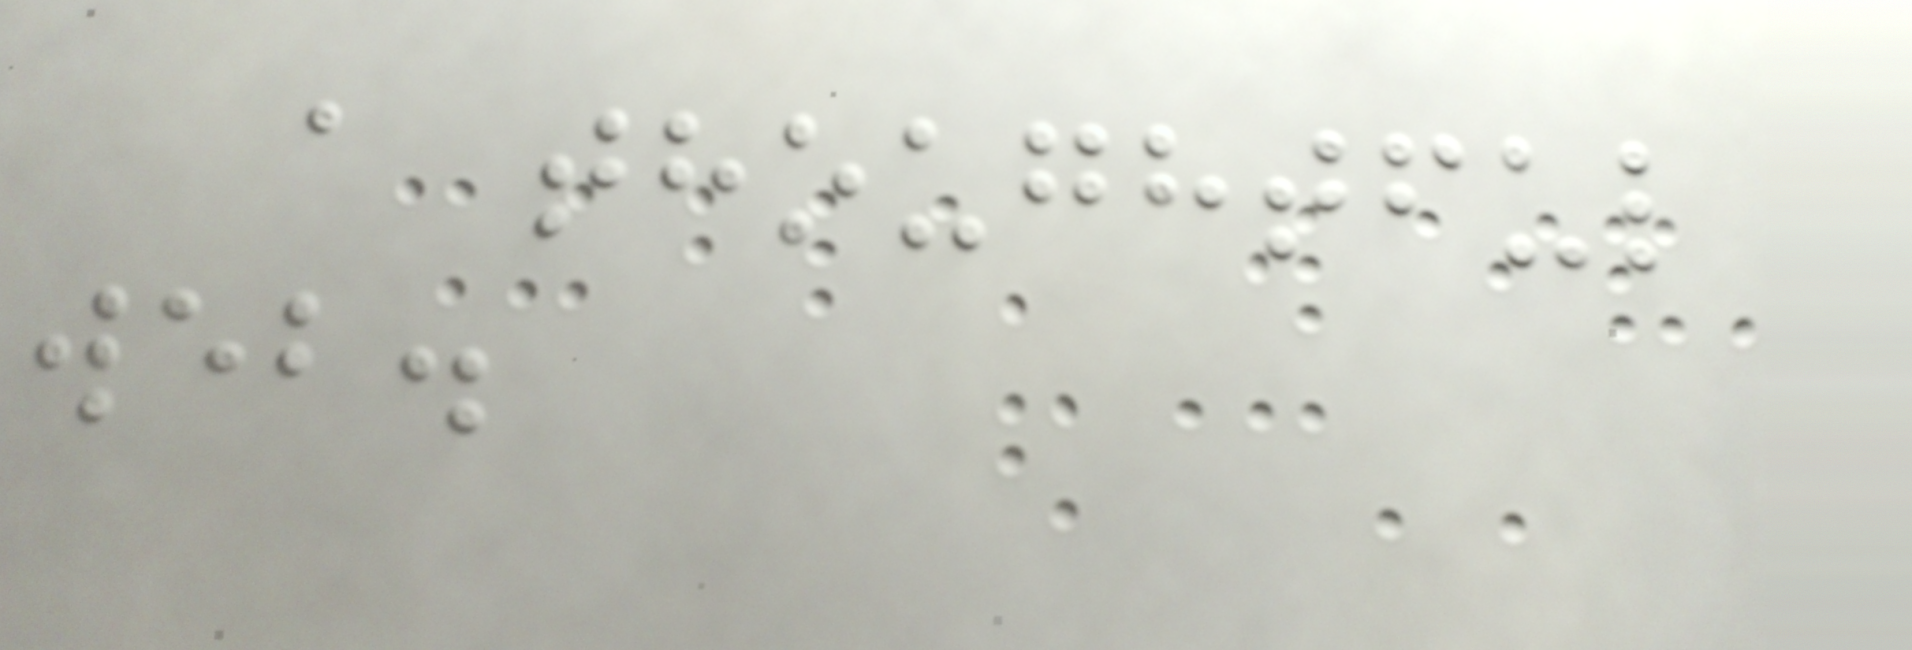a thoughtful
web.
